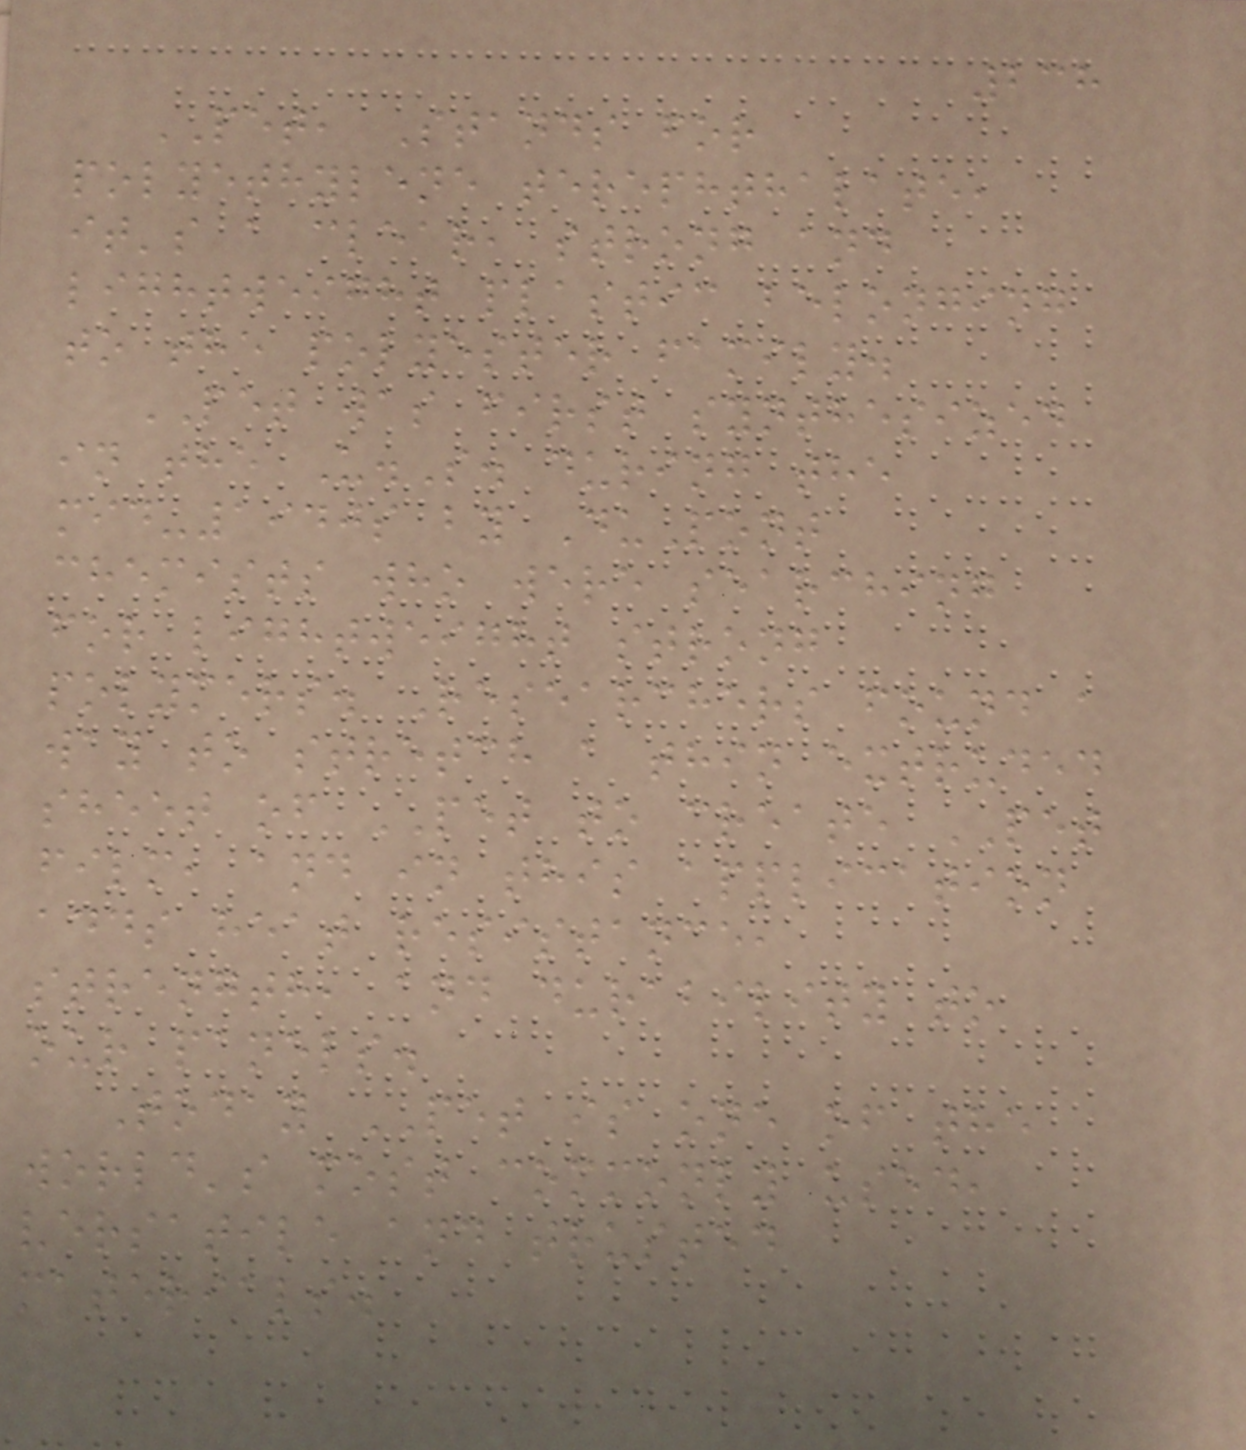238
PET, Stands for
polyethylene terephthalate,
it's a clear, strong and
lightweight plastic belonging
to the polyester family.
PET was first synthesized
in the U.S. during the
mid-1940s by DuPont
chemists who were searching
for lightweight strong
polymers. Researchers found a
way to stretch a thin extruded
sheet of PET to create PET
film, and in this application
adds heat resistance,
strength, and durability to
our panels.
Today PET is one of the
world's most commonly used,
versatile and trusted
materials.
